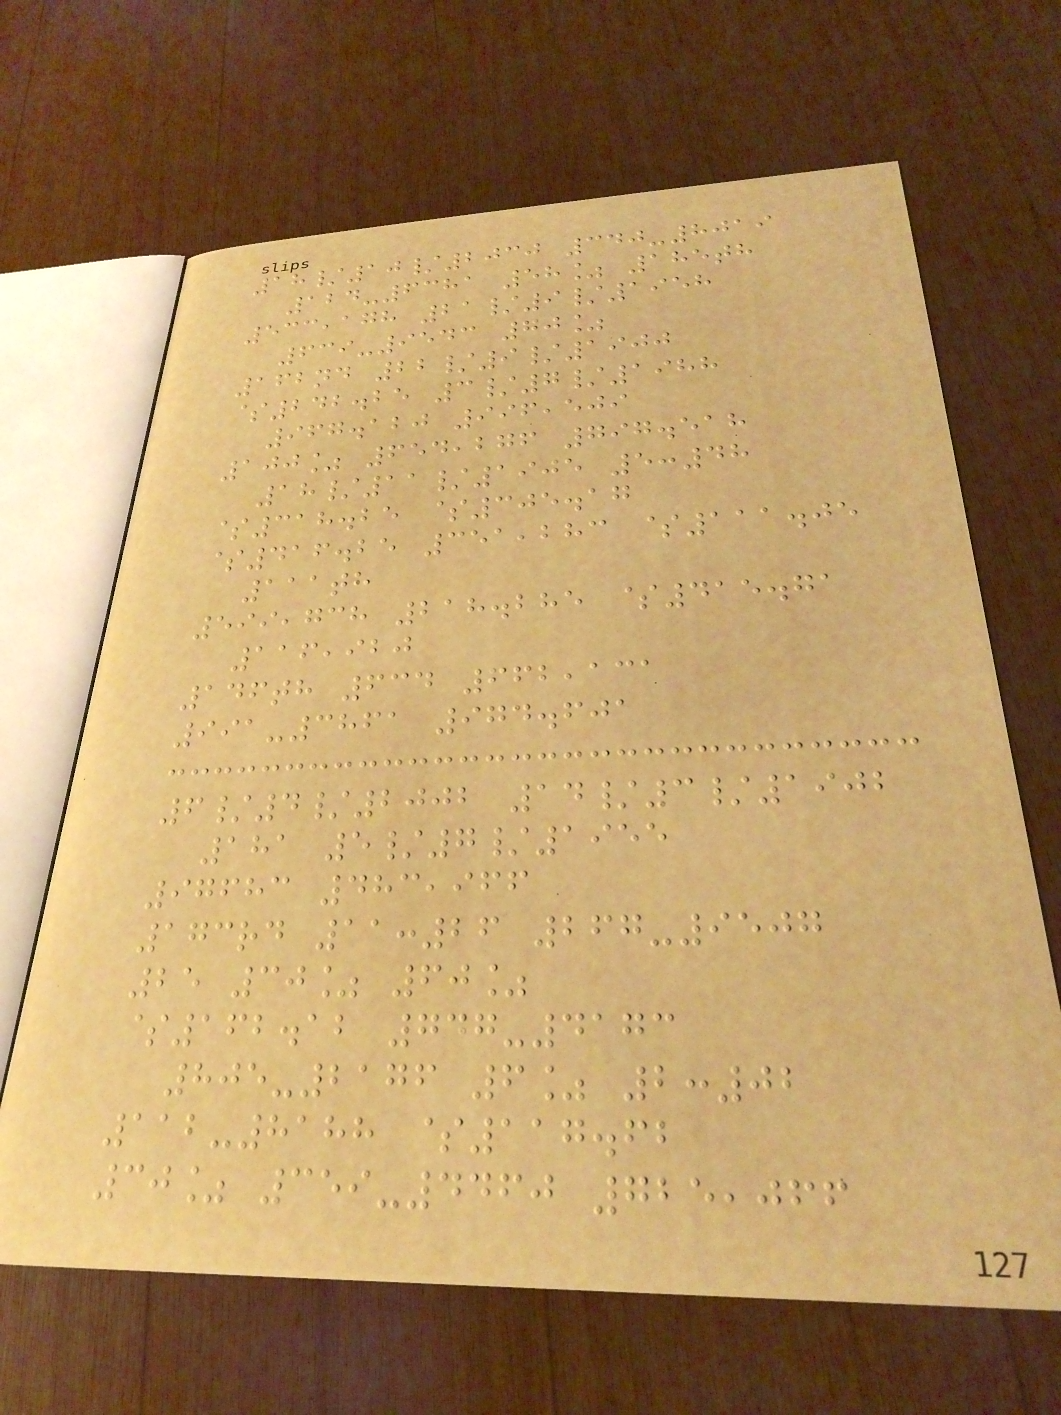18/10/2030 340-8019
124-6381 58% 185th
533,178 21/9/1958
639-9543 70%
162nd 22/9/1900
$242.25 3/7/1988
967.120 996,509
100% 654,276 797.518
18/11/1905 5:48
$318.25 $305.17
$416.25 351,283 $111.05
111th
599,738 218.285 $415.71
116,920
146th 634 662,131
991-3861 974.601
6/4/2002 14/3/1902
181 5/7/1955
97683 483,966
173rd 11:26 267-9507
25 30% 60%
$162.12 747-4173
805-2176 6% 2:02
112-8188 $117.62
30% 359-4460 725,066
